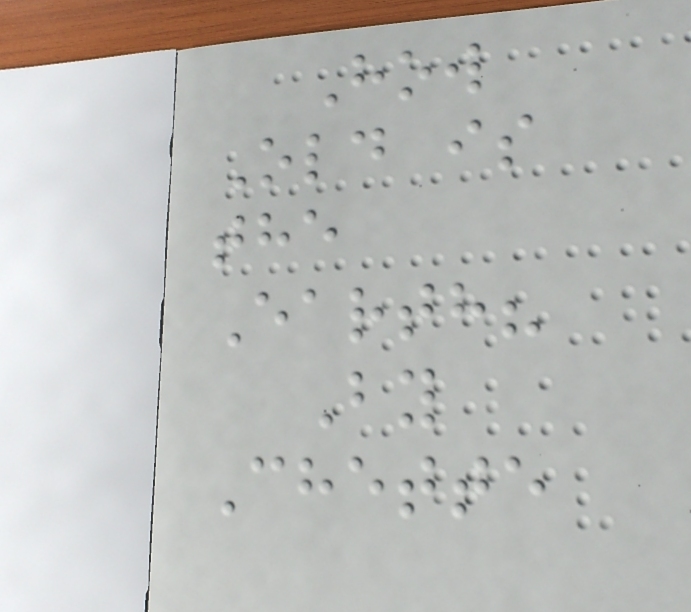How
Old is
the
Earth?
By
Chette
